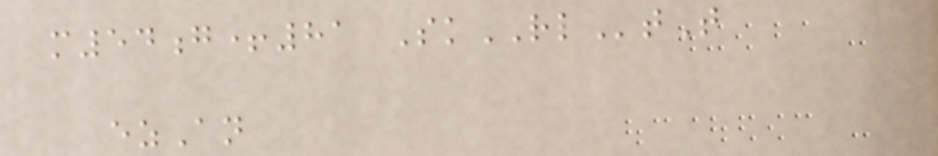m54g+81 SkRLtT
ezAn
